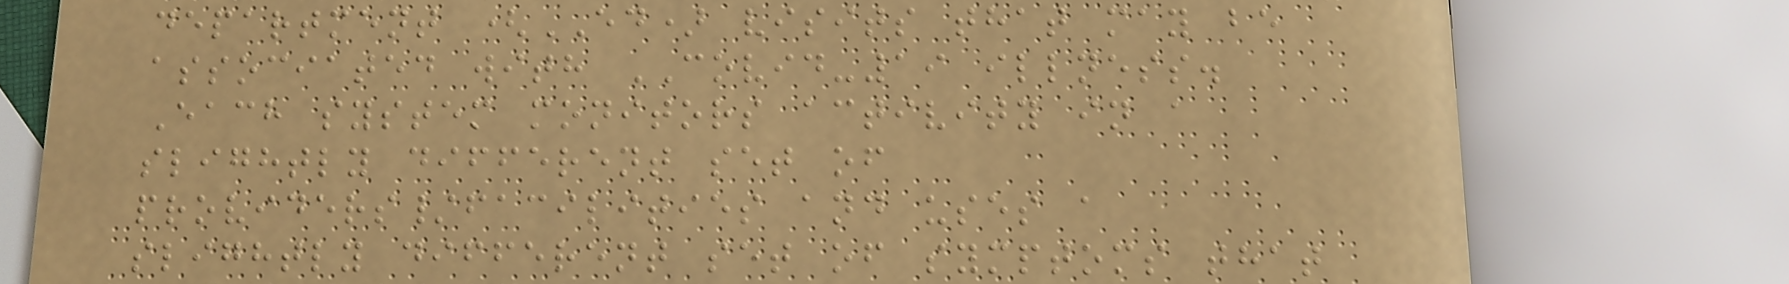department (ED) visits that may be
associated with COVID-19 illness.
Each system monitors activity in a
slightly different set of
providers/facilities and uses a
slightly different set of symptoms that
